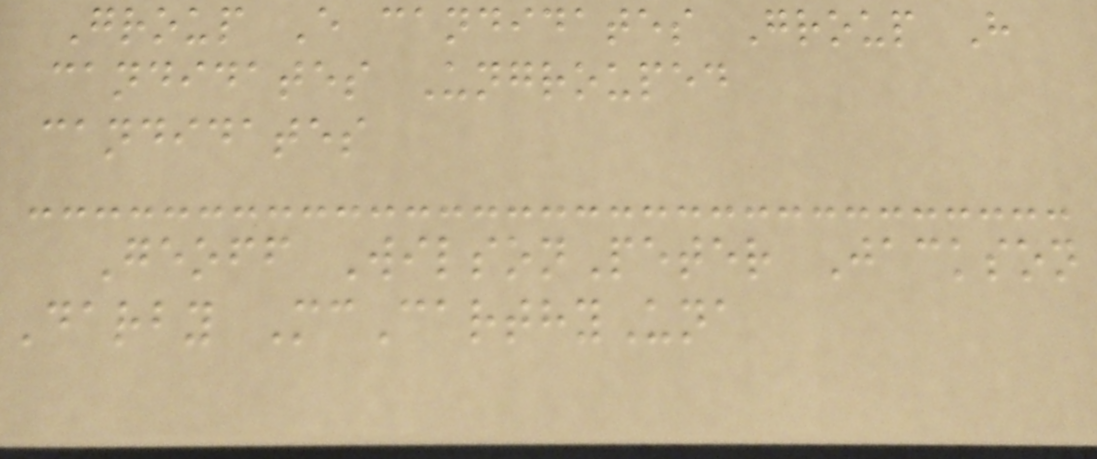Group E candidates Group H
candidates Ungrouped
candidates
Geoff WilsonPeter Jackson
Darby McCarthyUna
